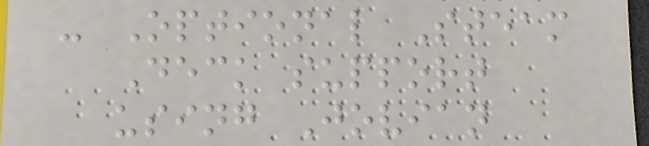- Optional Steam
Deck support
using Jovian
